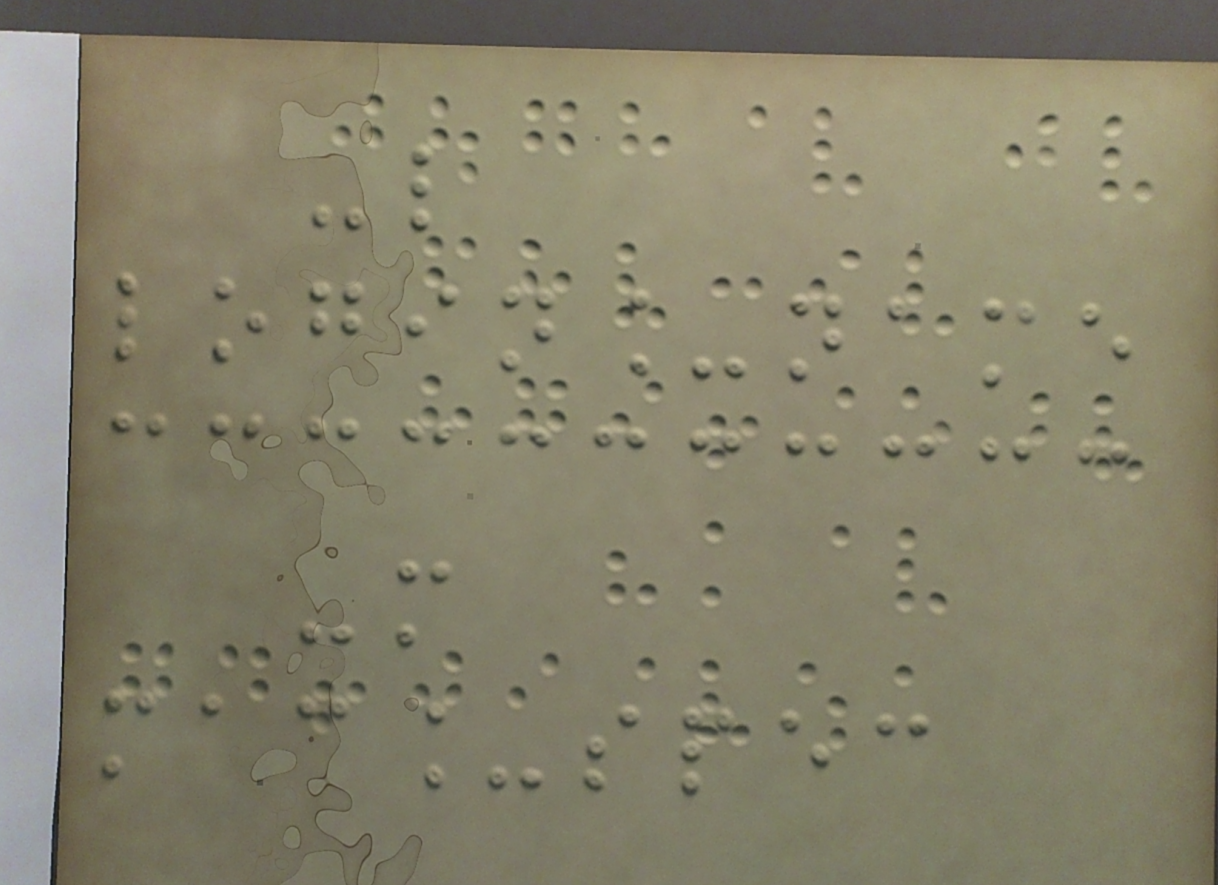-l
login_name
-m
mac_spec
